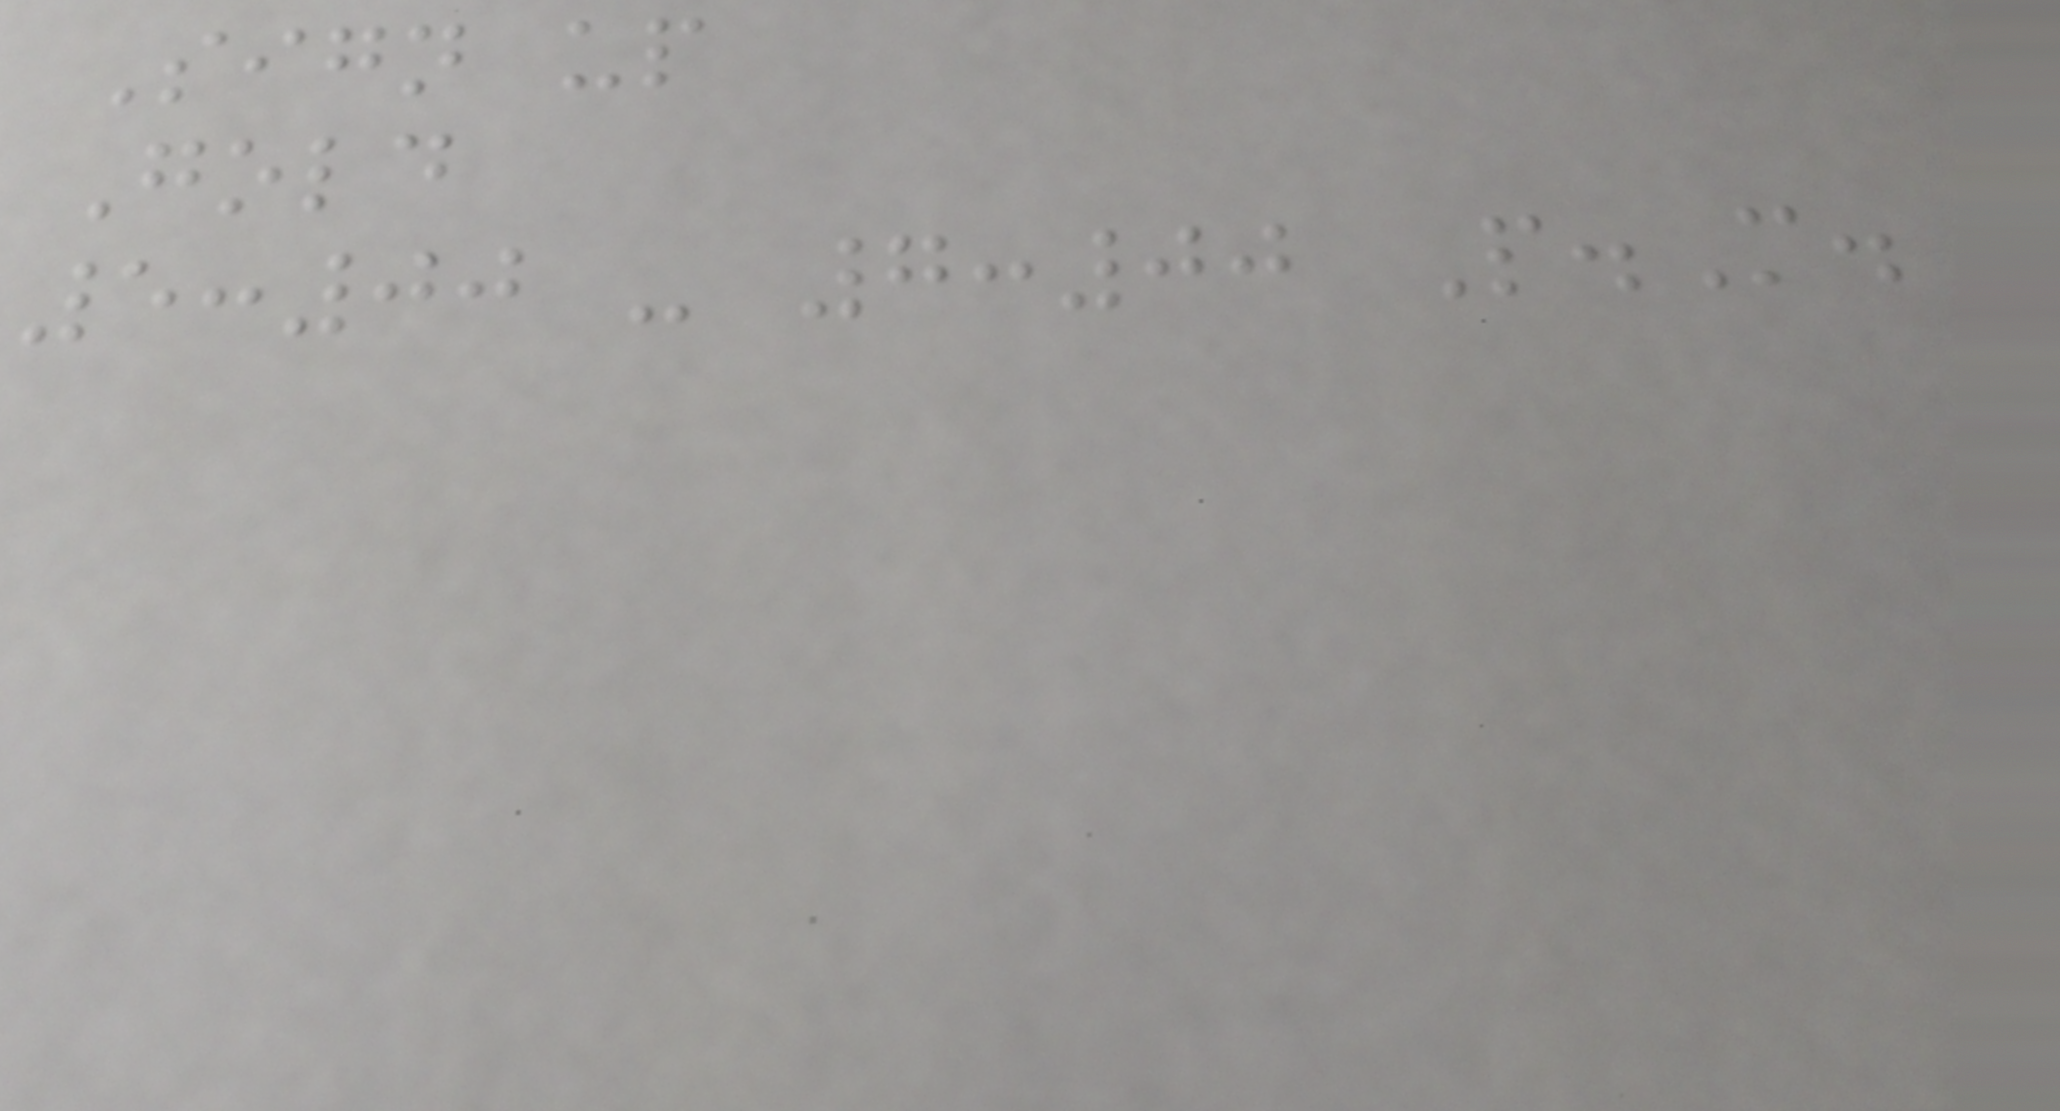Sign up
Gold
5:00 - 7:00 P.M.
